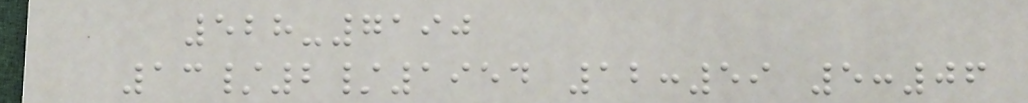528-7190
13/2/1954 12:59 5:06
